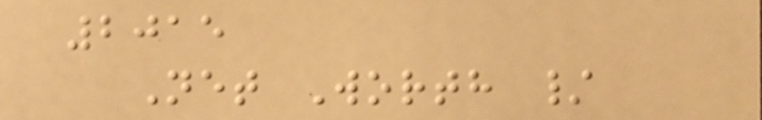2015
Net Worth /
